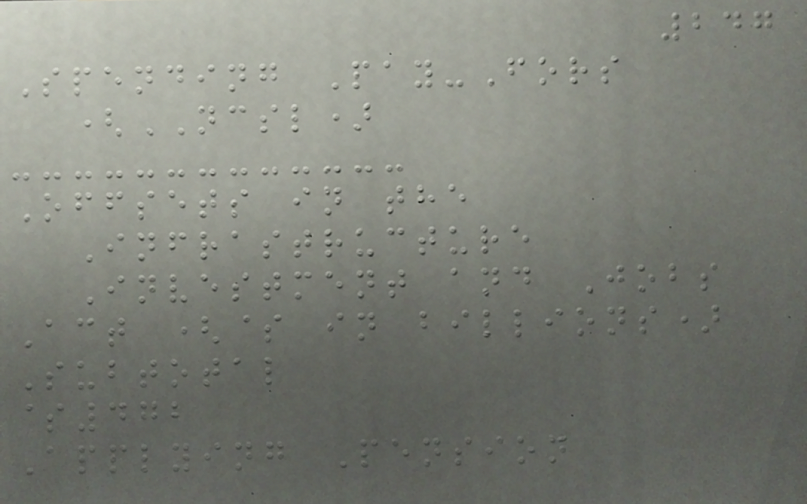247
Spending Pay-Fors
(NCSL)
Offsets in the
Infrastructure
Investment and Jobs
Act ($ in billions)
Subtotal
$472
Applying Pension
